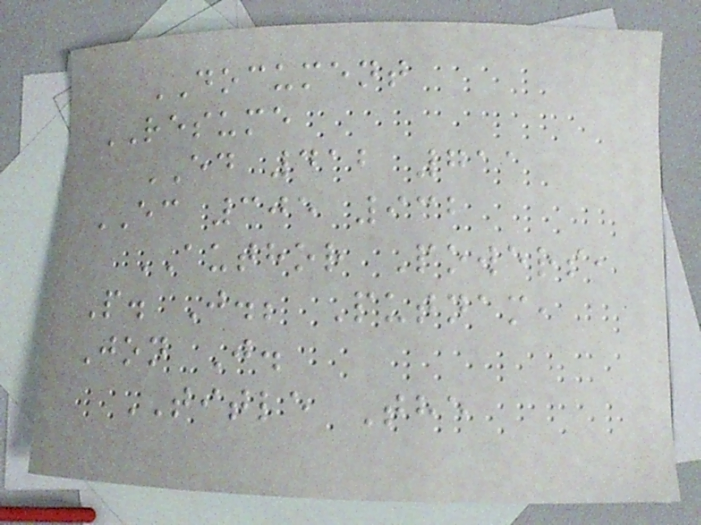DOCUMENT
RESUME
ED 412 711
EC 305 932
AUTHOR Powers,
P. J.; Putnam,
Jon J.
TITLE The
